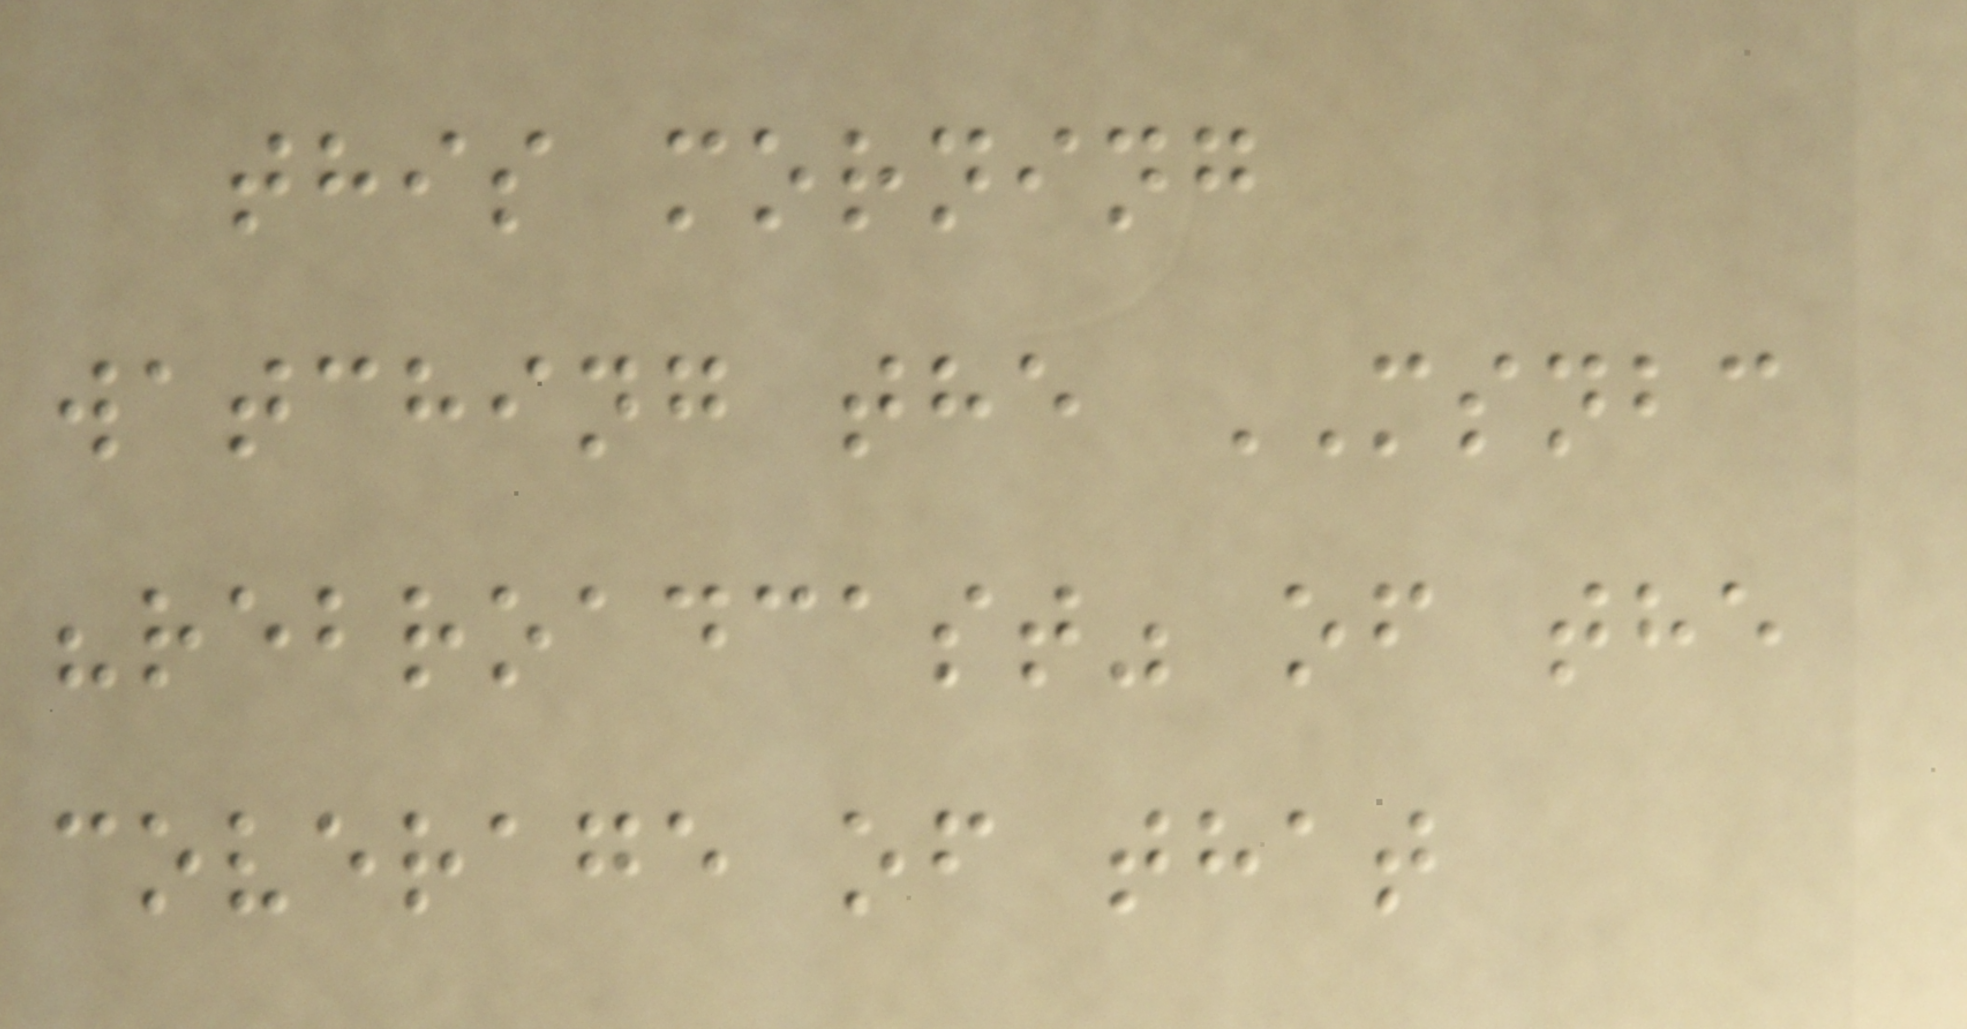this morning
watching the MSNBC
"rebroadcast" of the
coverage of that
